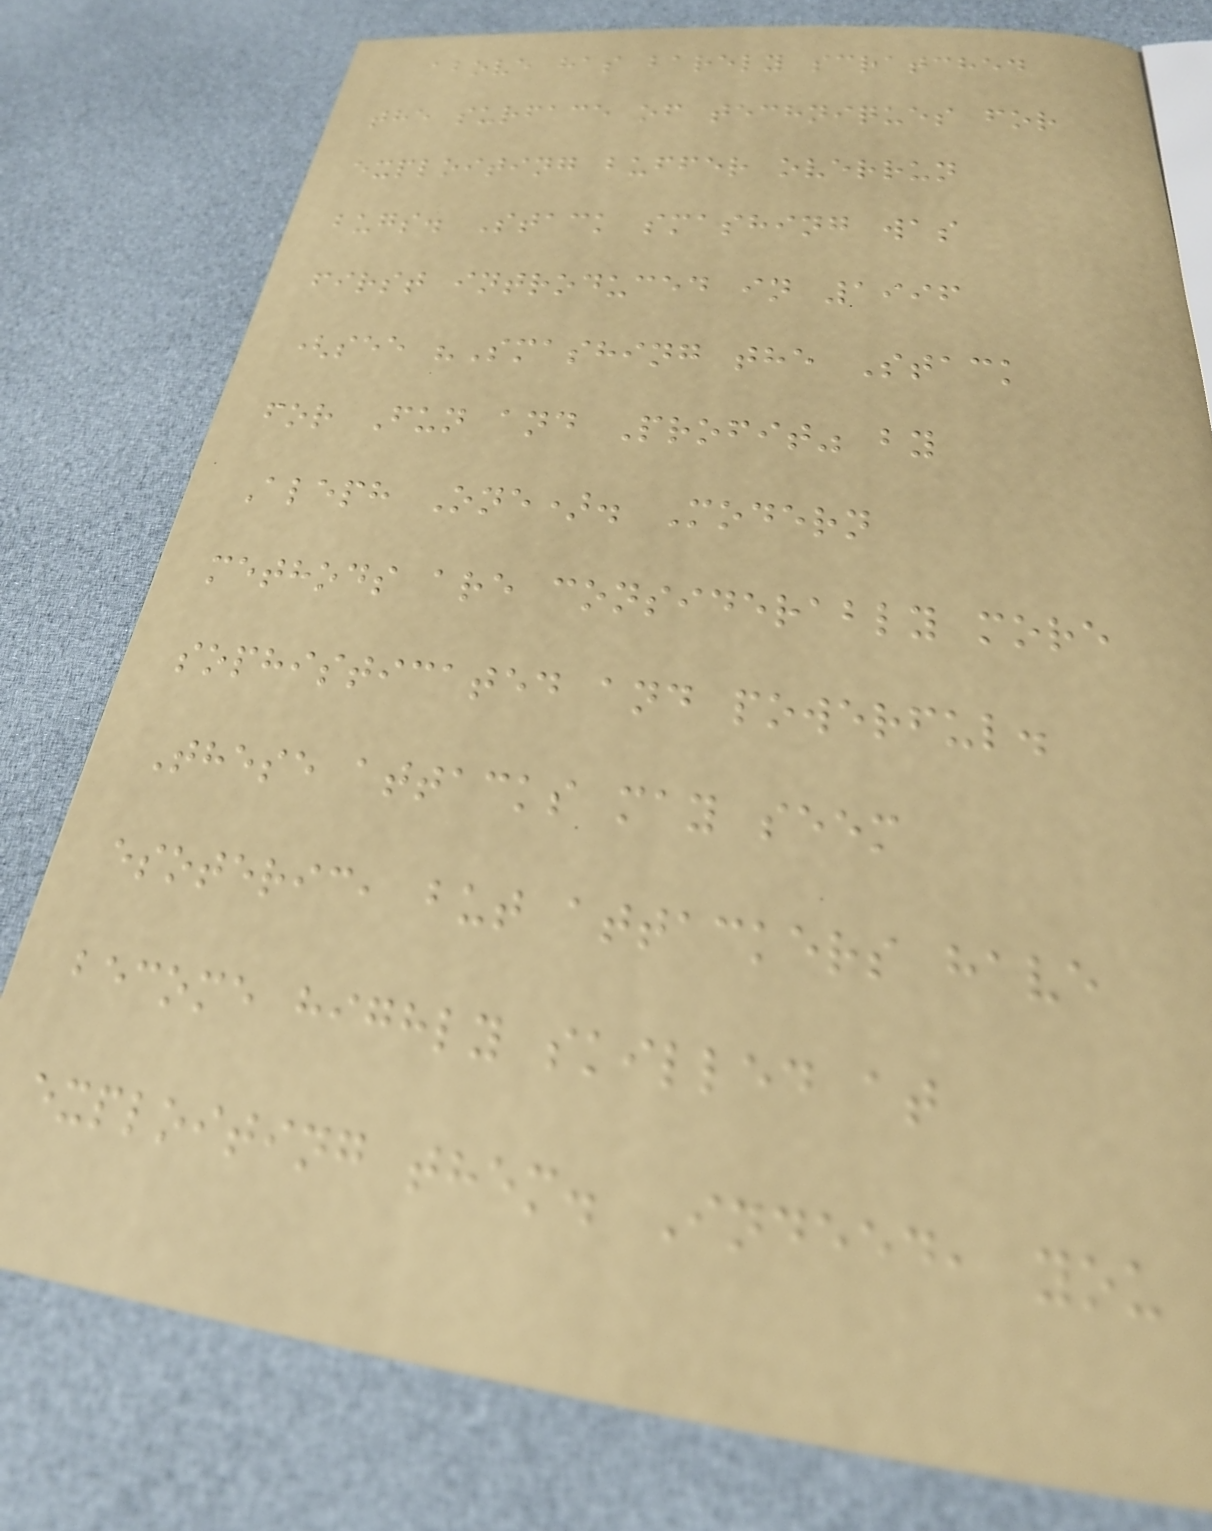above has barely scratched
the surface of techniques for
exploiting buffer overrun
bugs. Stack smashing was
first introduced in 1996
(see "Smashing the Stack
for Fun and Profit" by
Aleph One). Modern
methods are considerably more
sophisticated and powerful.
These attacks may seem
esoteric, but attackers have
become highly skilled at
exploiting them. Indeed, you
